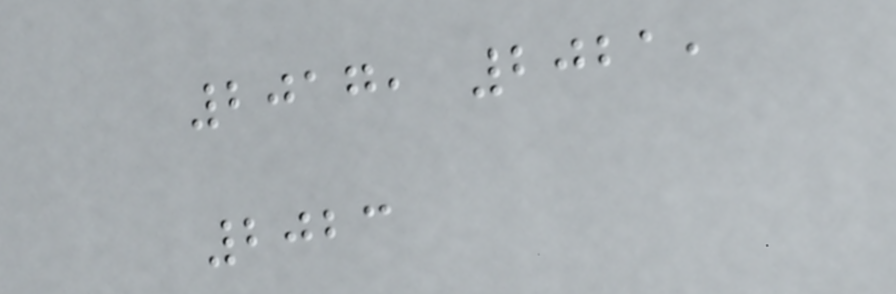2017, 2021,
2023
